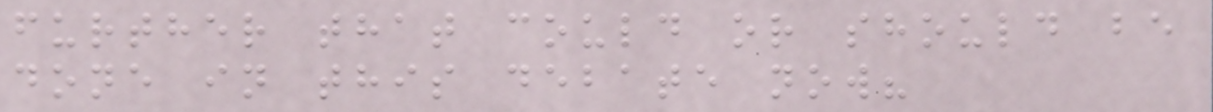further that could or should be
done in this debate now?
